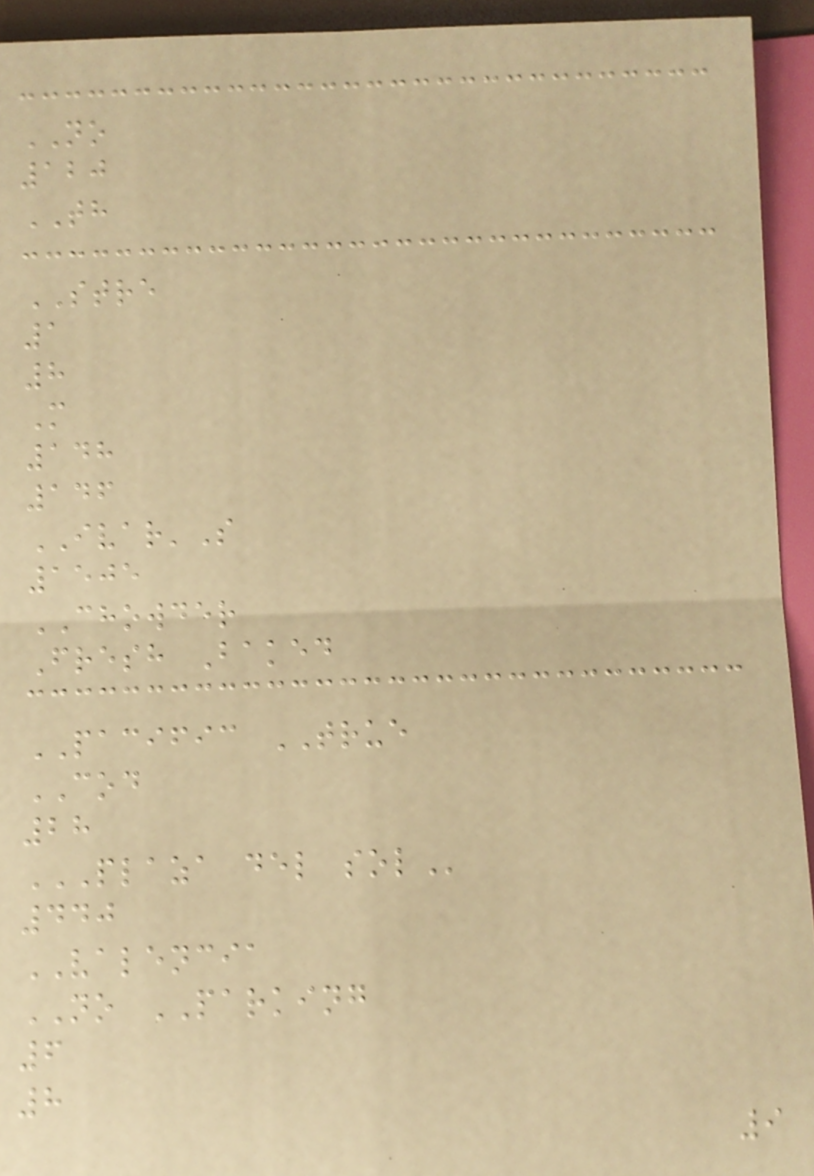NO
120
TH
STRE
1
8
M
148
146
IVAR'S
1505
CHOWDER
Fresh Baked
PACIFIC TRUE
COD
28
PLAZA DEL SOL
440
VALENCIA
NO PARKING
6
8
9
